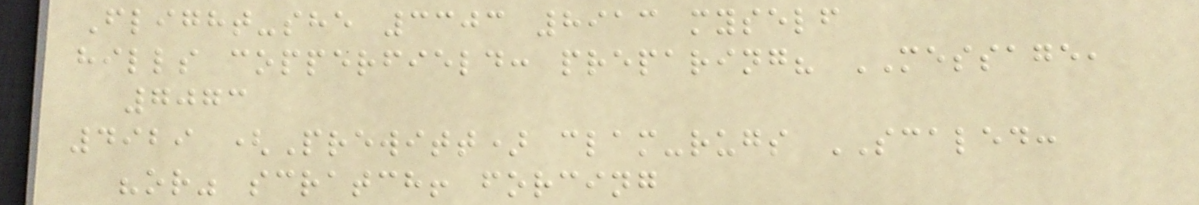Flight-she 3303 8913 myself
hills copperfield: preparing? MESSAGE,
7073
4929 (Prewitt) clam-rugs SCALED:
"or" scratch! forcing
